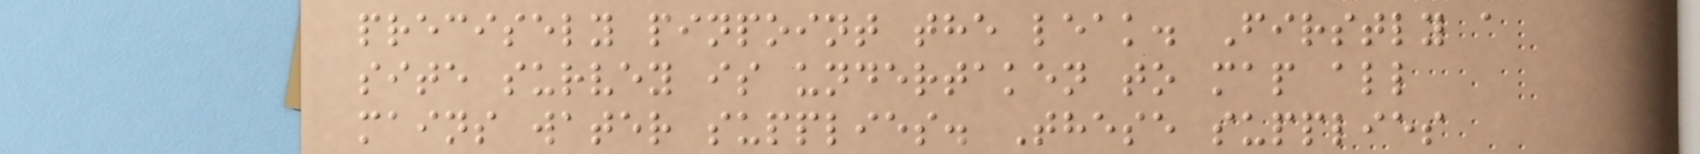precisely pinpoint the leak. Firstly a
site survey is undertaken to map all
mains water supplies. These supplies
